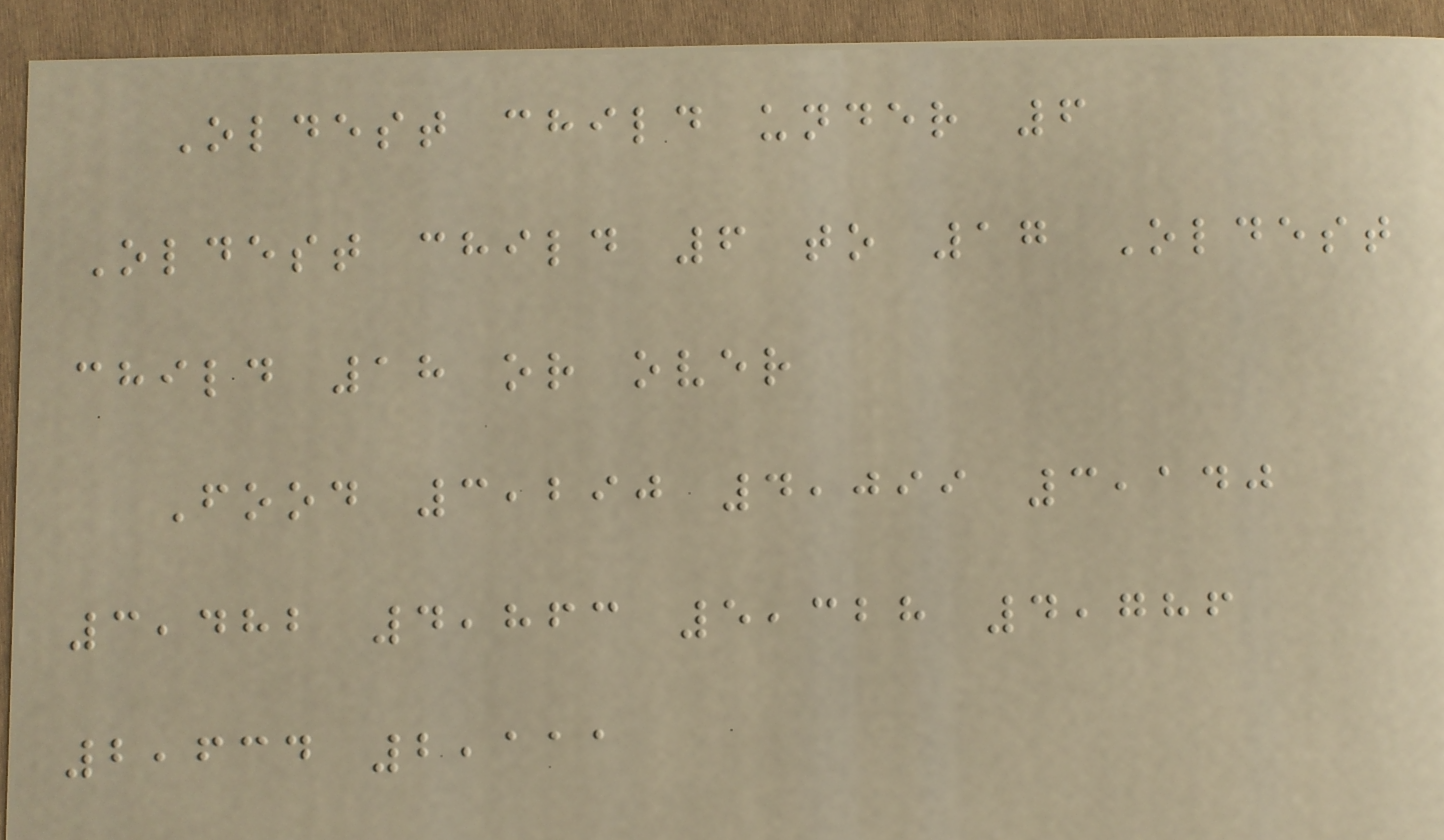Oldest child under 6
Oldest child 6 to 17 Oldest
child 18 or over
Food 3,290 4,099 3,140
3,482 4,863 5,328 4,786
2,634 2,111
